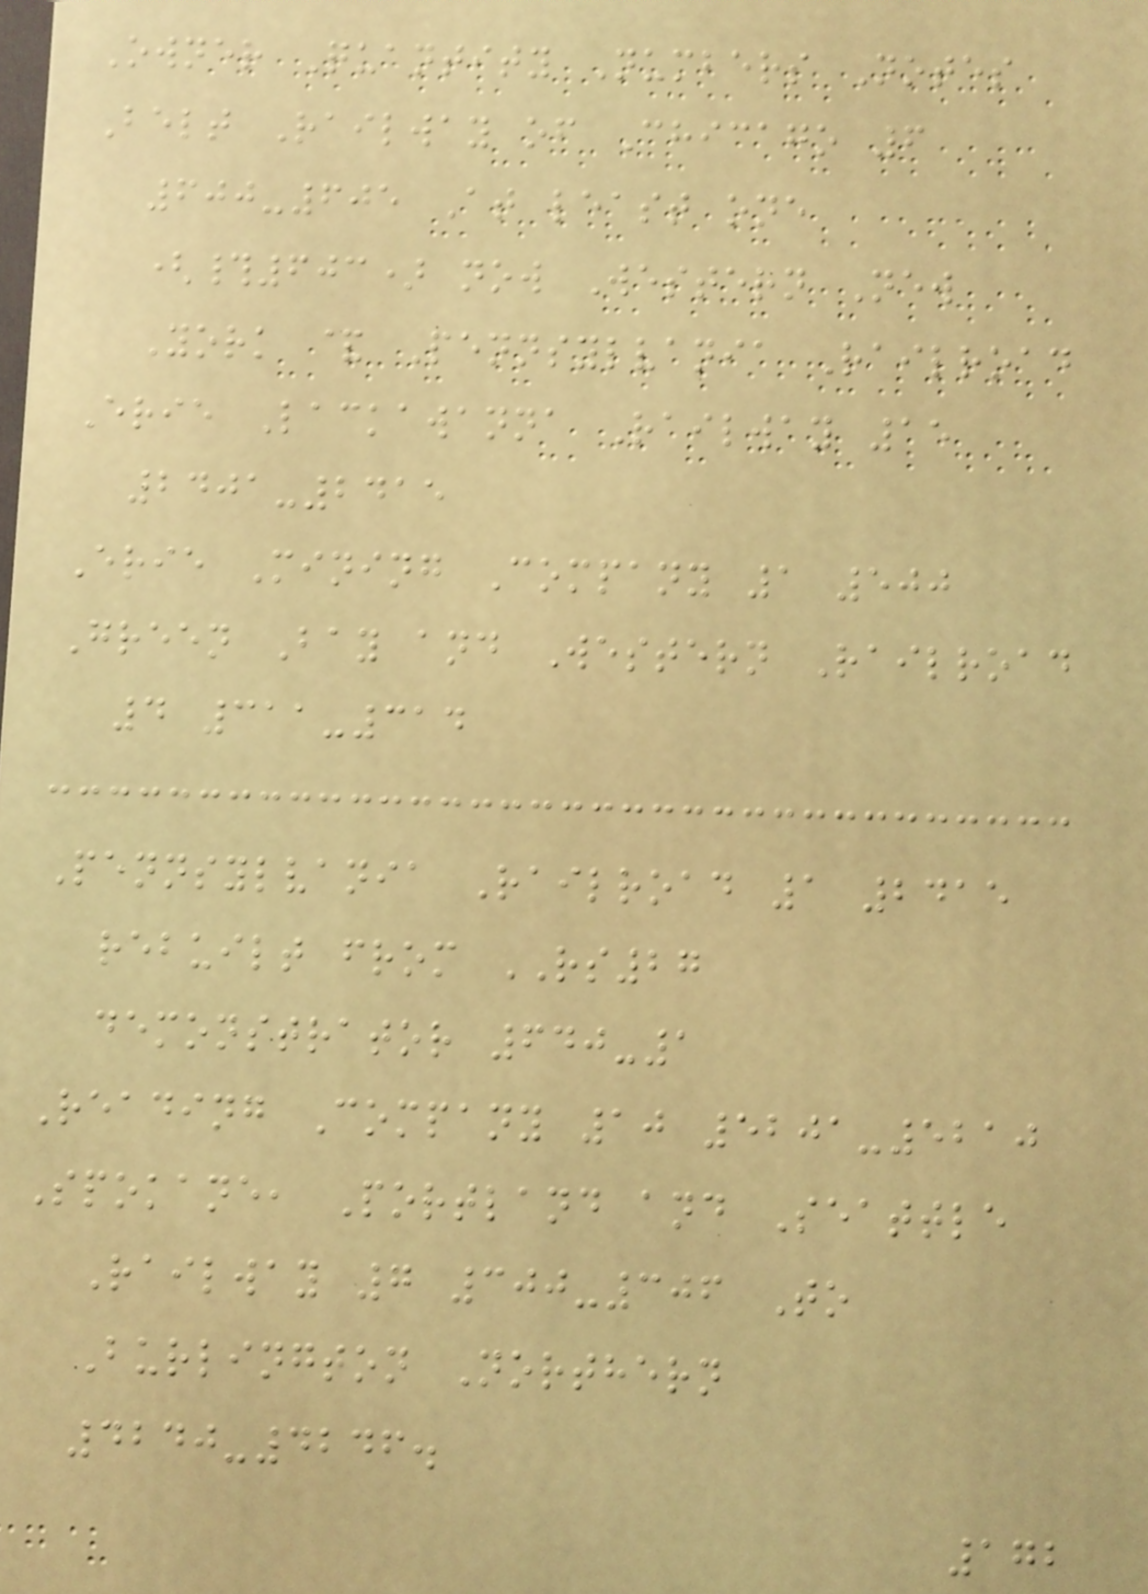Owner Quantity Numbers Notes
Belt Railway of Chicago 6
600-605 At least one
(#603) now Western New
York & Pennsylvania Railroad
Erie Lackawanna Railway 15
2401-2415
Erie Mining Company 1 500
Green Bay and Western Railroad
4 311-314
Pennsylvania Railroad 1 2415
rebuilt from RS27
demonstrator 640-1
Reading Company 10 5201-5210
Spokane, Portland and Seattle
Railway 7 300-306 To
Burlington Northern
4240-4246.
172
